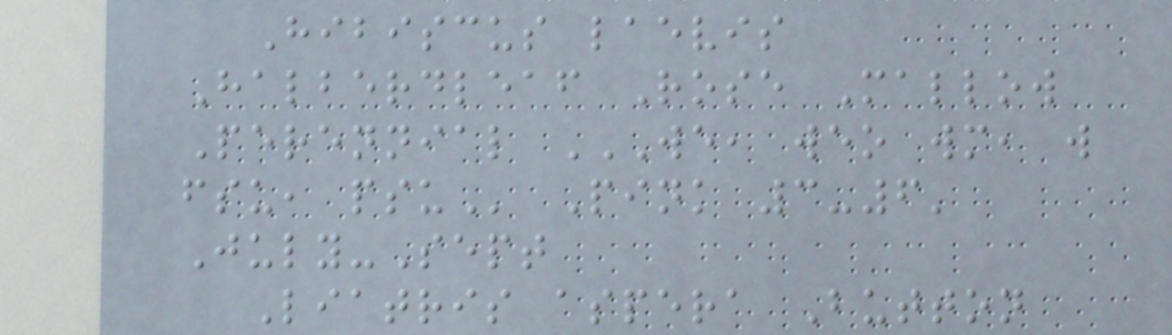Hibiscus laevis
Halberdleaf Rose Mallow
Perennial WE, WEO WM, W
FSU, PSU Pink 3-6'
July-Sept
Liatris aspera Button
